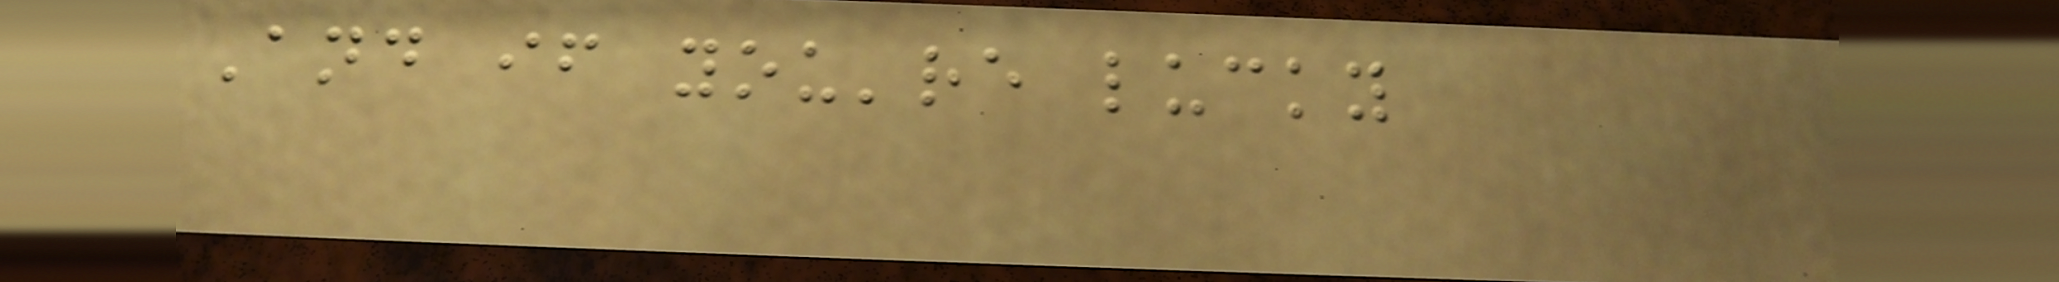And if you're lucky
